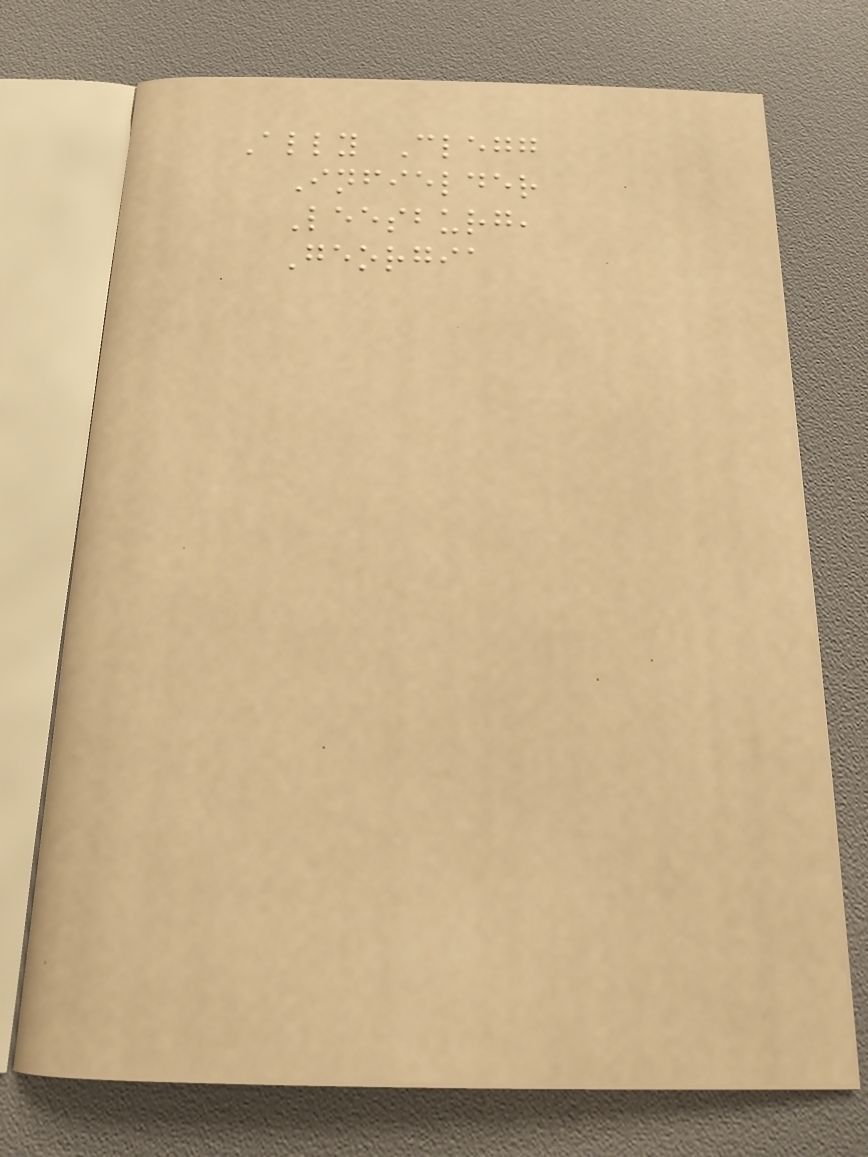Ally Clegg
Infielder
Leesburg,
Georgia
